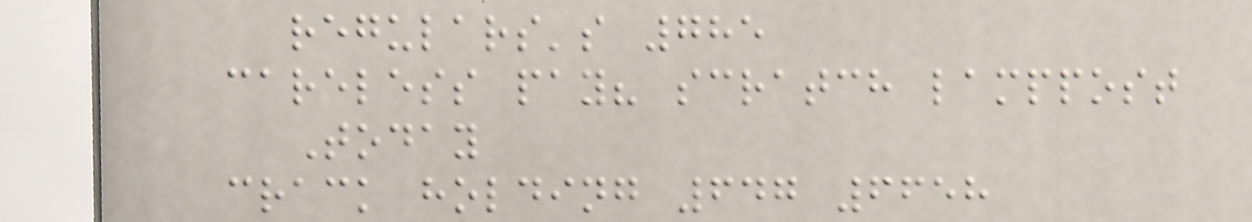regulars's 785
careless pay? scratch lamppost
Today
crack holding 647 6658
